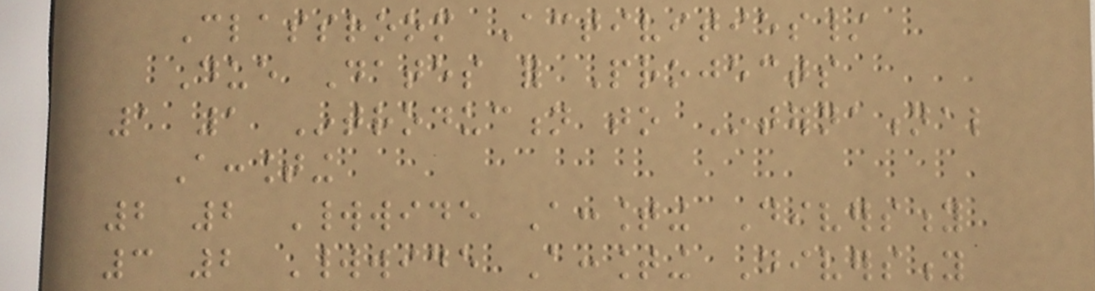Classroom Activities/
Due Dates for Projects
1 1 Introduction to International
Accounting
2 2 Worldwide Accounting Diversity
3 2 Worldwide Accounting Diversity
